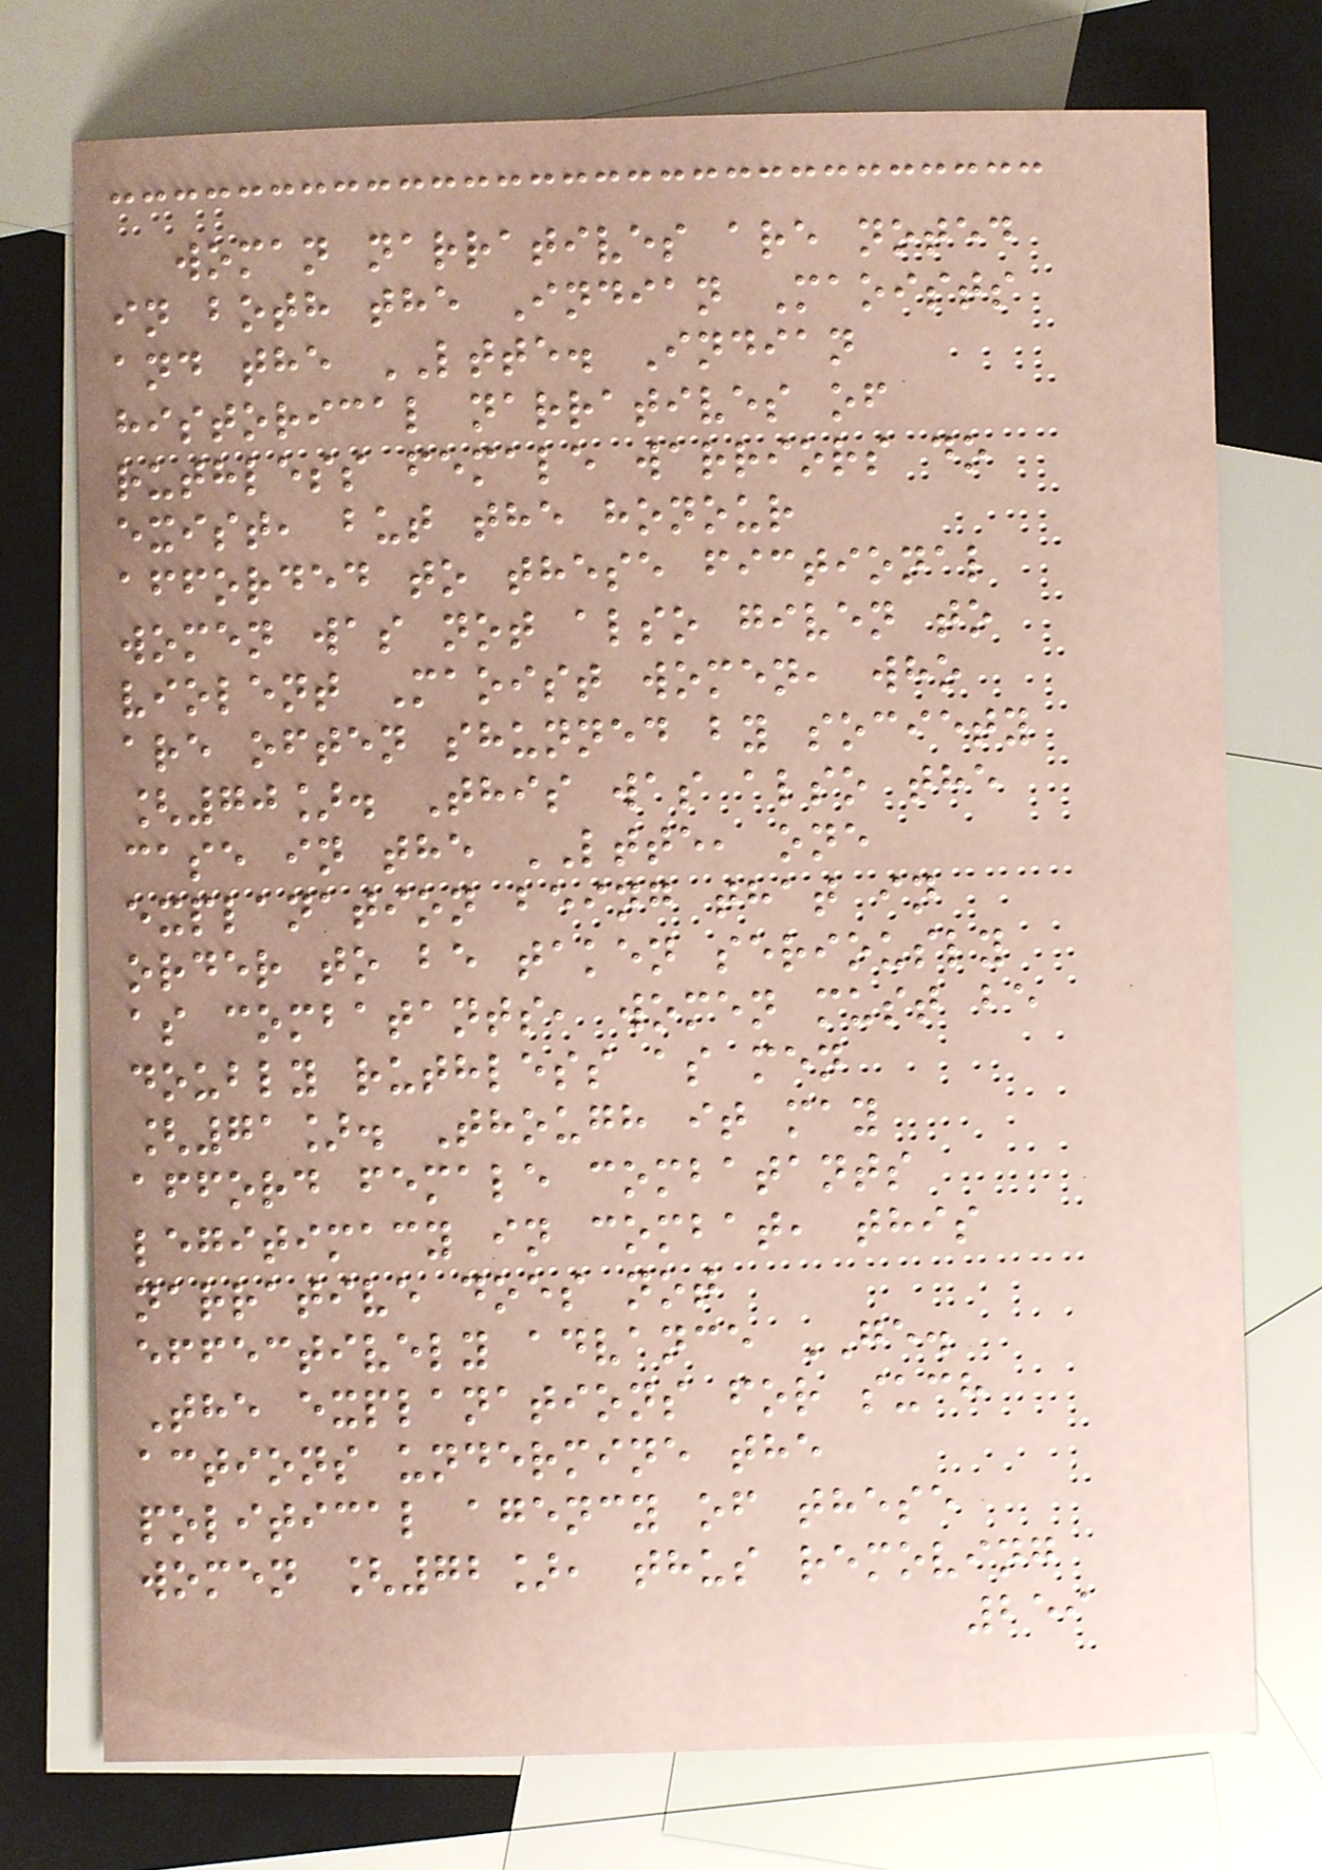woman narratives are noted
in both the Indian Maoists
and the LTTE. Indian
historical narratives of
ruthless female warriors do
exist, but the honour
afforded to these fictional
women was not also given to
violent Maoist women, who
are often shunned by society
[70]. This was also the
case in the LTTE, one
explanation being that in
order to be taken seriously
as combatants, women must be
doubly ruthless as men
[71]. Though it may
afford female combatants
legitimacy in combat, this
narrative does not
effectively advance GE.
The explanations for such
actions undermine the
political agency of these
women [72], thus removing
259
